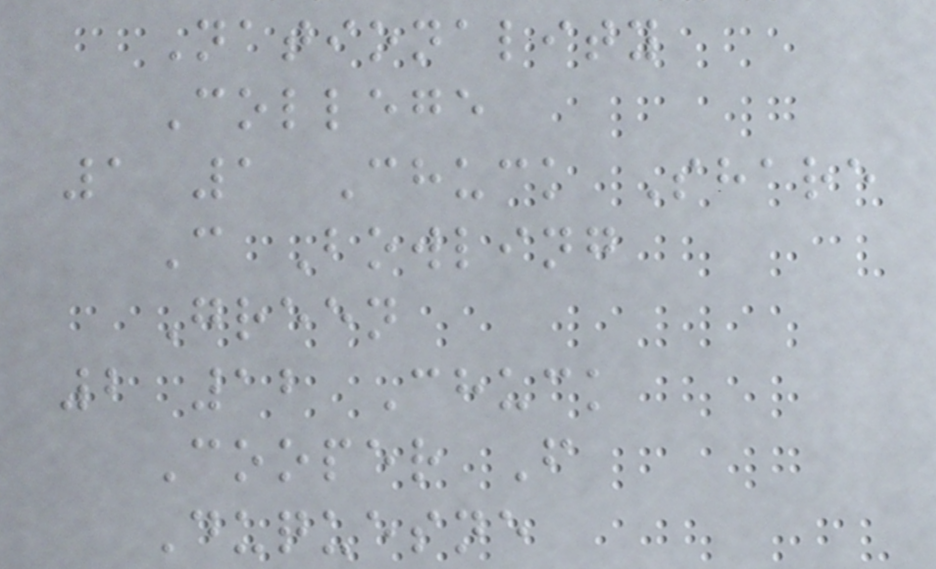Nationality
College
1 1 Chuck Share
C Bowling
Green
2 12 Chuck
Cooper F
Duquesne
